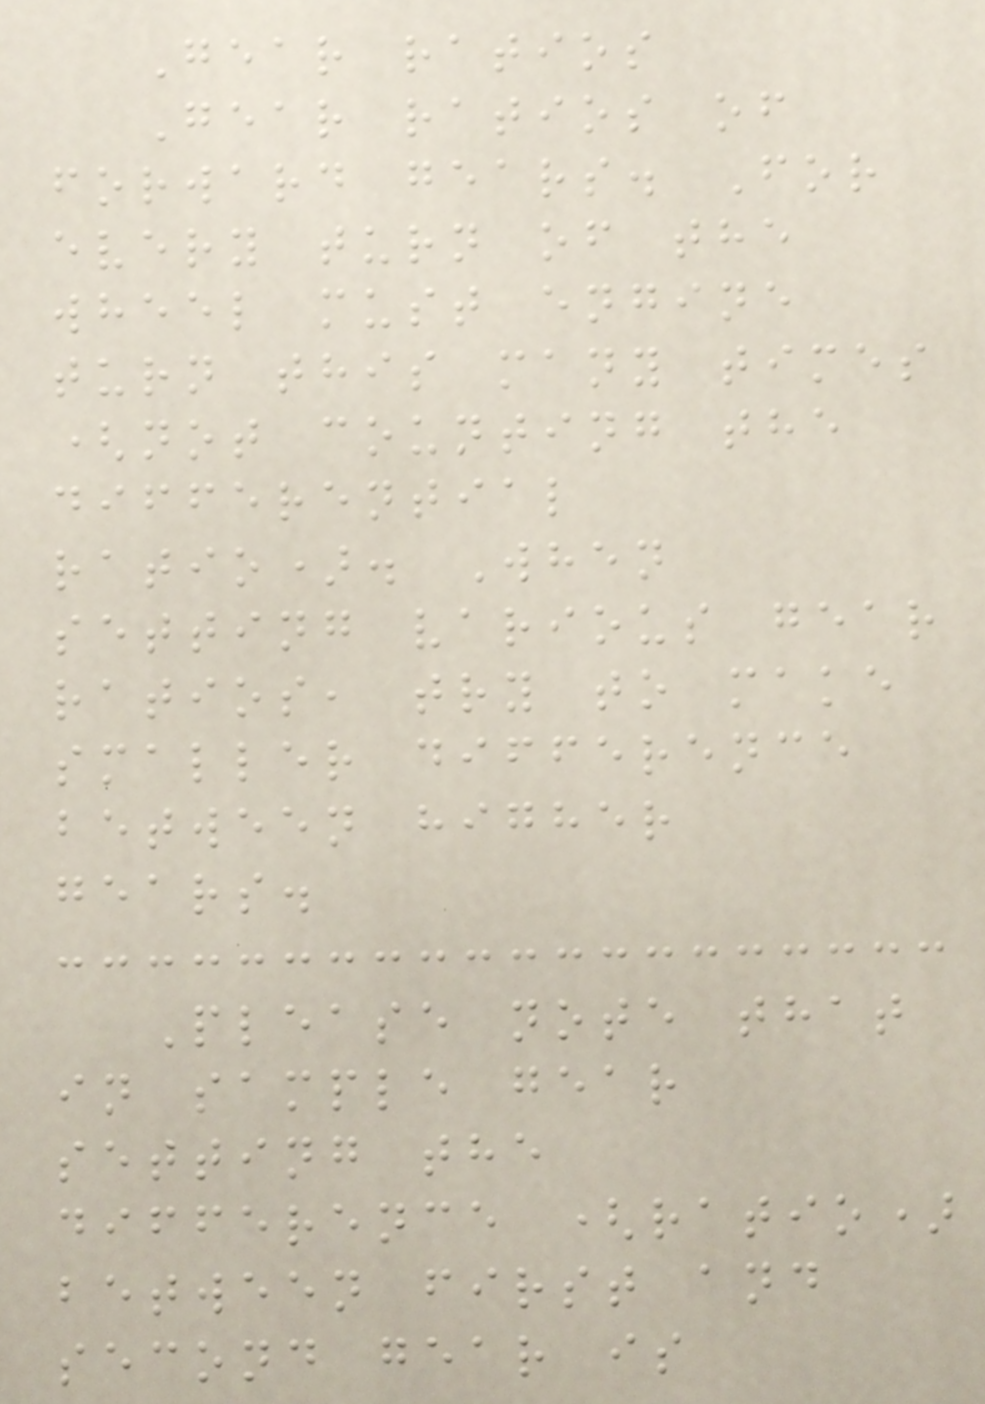Gear ratios
Gear ratios of
forward gears. For
every turn of the
wheel must engine
turn this many times
(not counting the
differential
ratio). When
setting various gear
ratios, try to make
smaller difference
between higher
gears.
Please note that
in sample gear
setting the
difference (ratio)
between first and
second gear is
